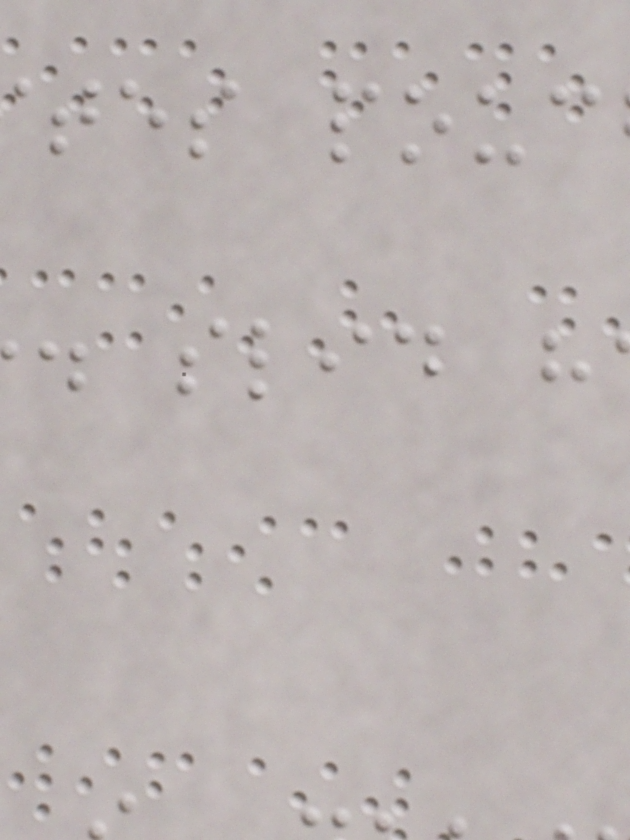tes pouc
. slid h
